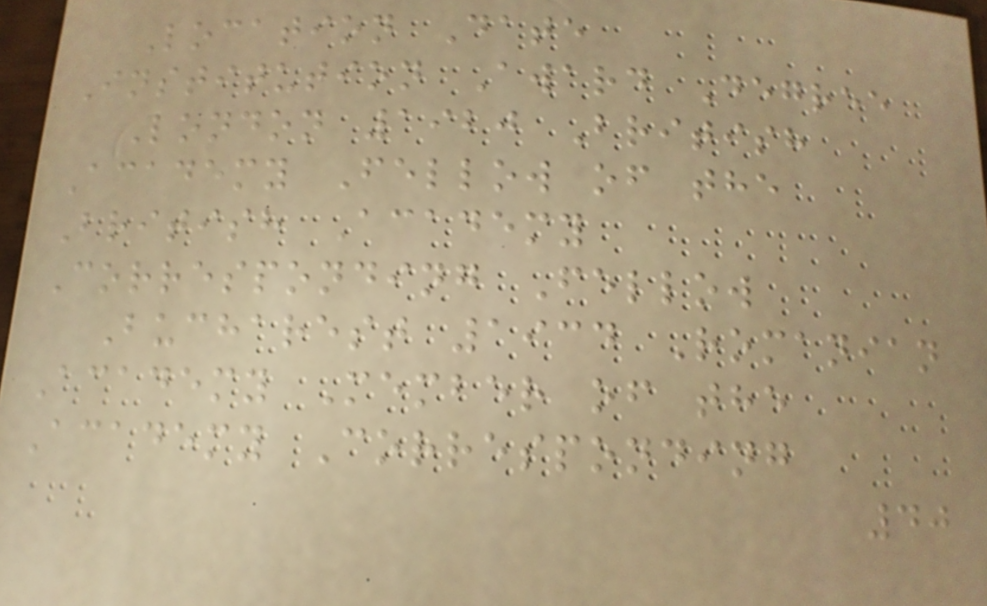Location Date
Institution Award Degree
London 1920 British
Academy Fellow of the
British Academy
Corresponding Fellow
Bucharest 1934 Romanian
Academy Member of the
Academy Corresponding
40
